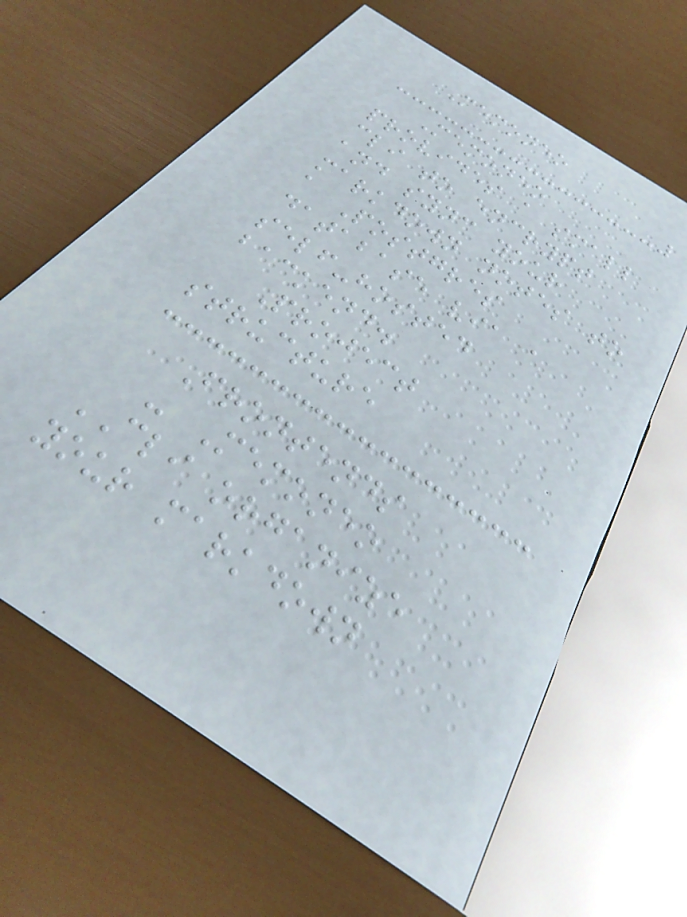Memoneo
Memoneo
provides a small
cli to encrypt
and sync your
markdown notes to
a Postgres
database via a
self-hosted
backend.
Project
structure
Frontends
- Memoneo
CLI organize
your markdown
